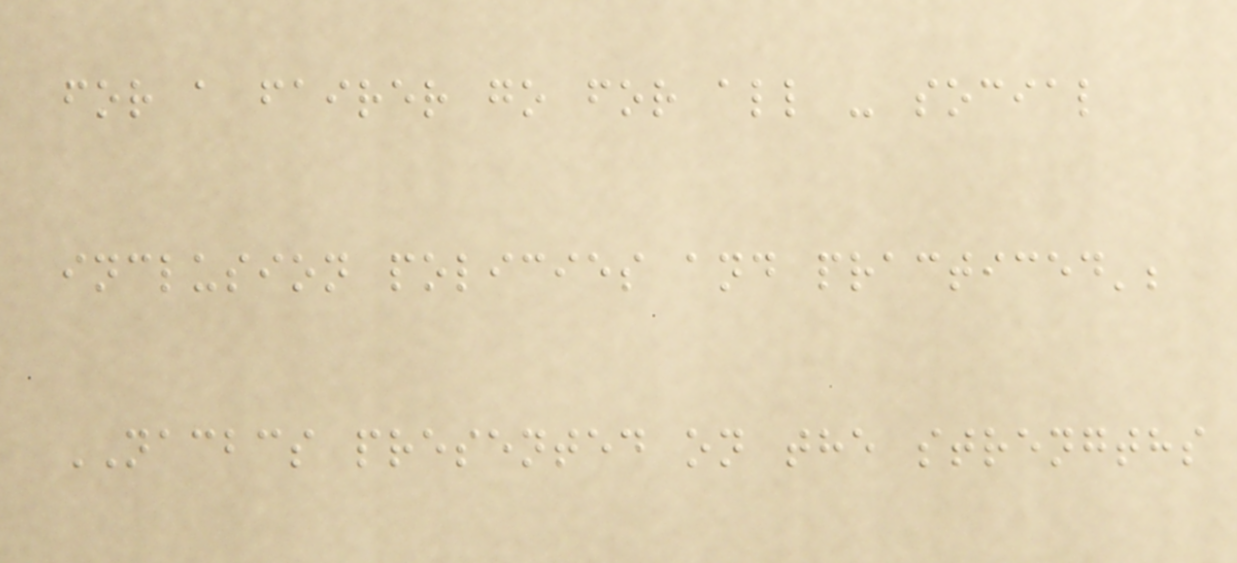for a fairer go for all - social
inclusion policies and practiced';
NACBCS presented on the strengths
